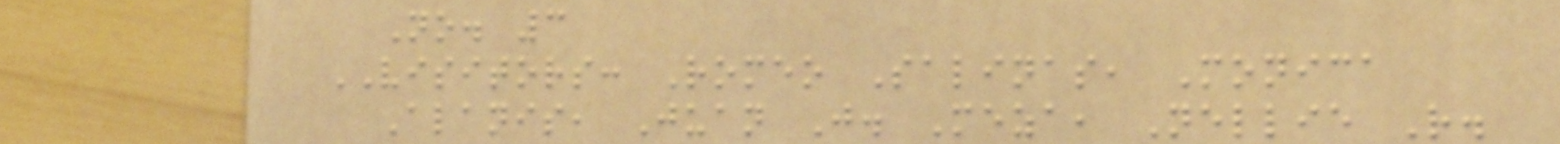No. 3
VISITORS: Romeo Salinas, Monica
Alanis, Juan J. Meza, Nellie R.
